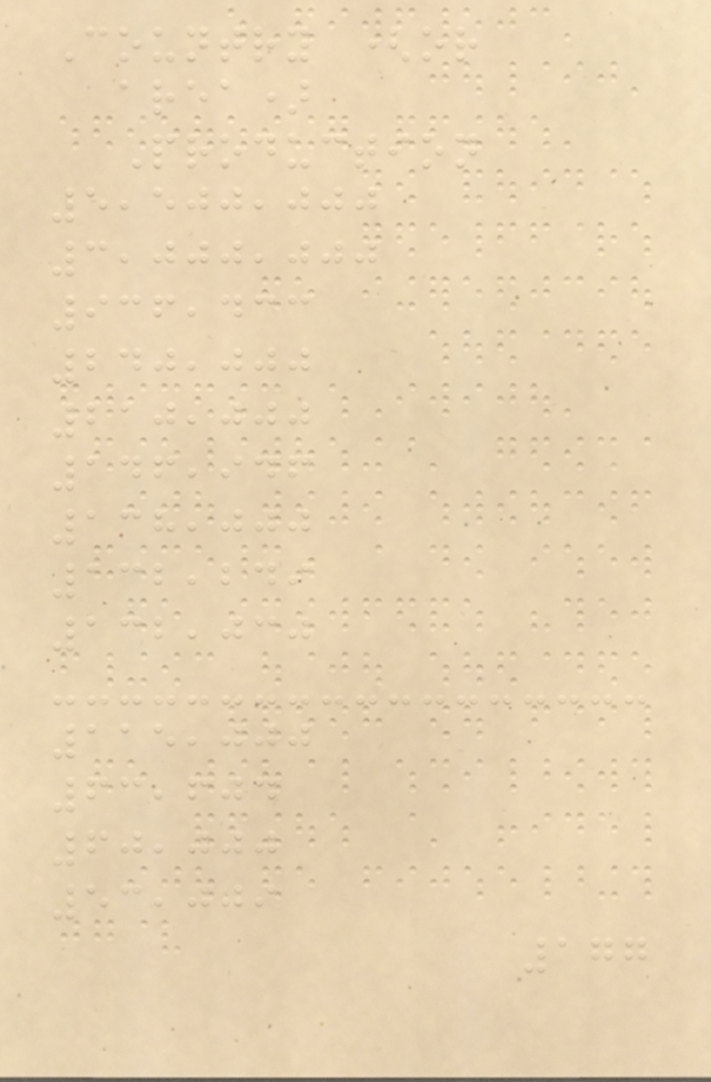Country (or
area)
Production
5,500,000
3,000,000
936,433
240,000
210,000
146,946
138,000
132,249
132,030
115,000
63,604
60,000
53,009
177
